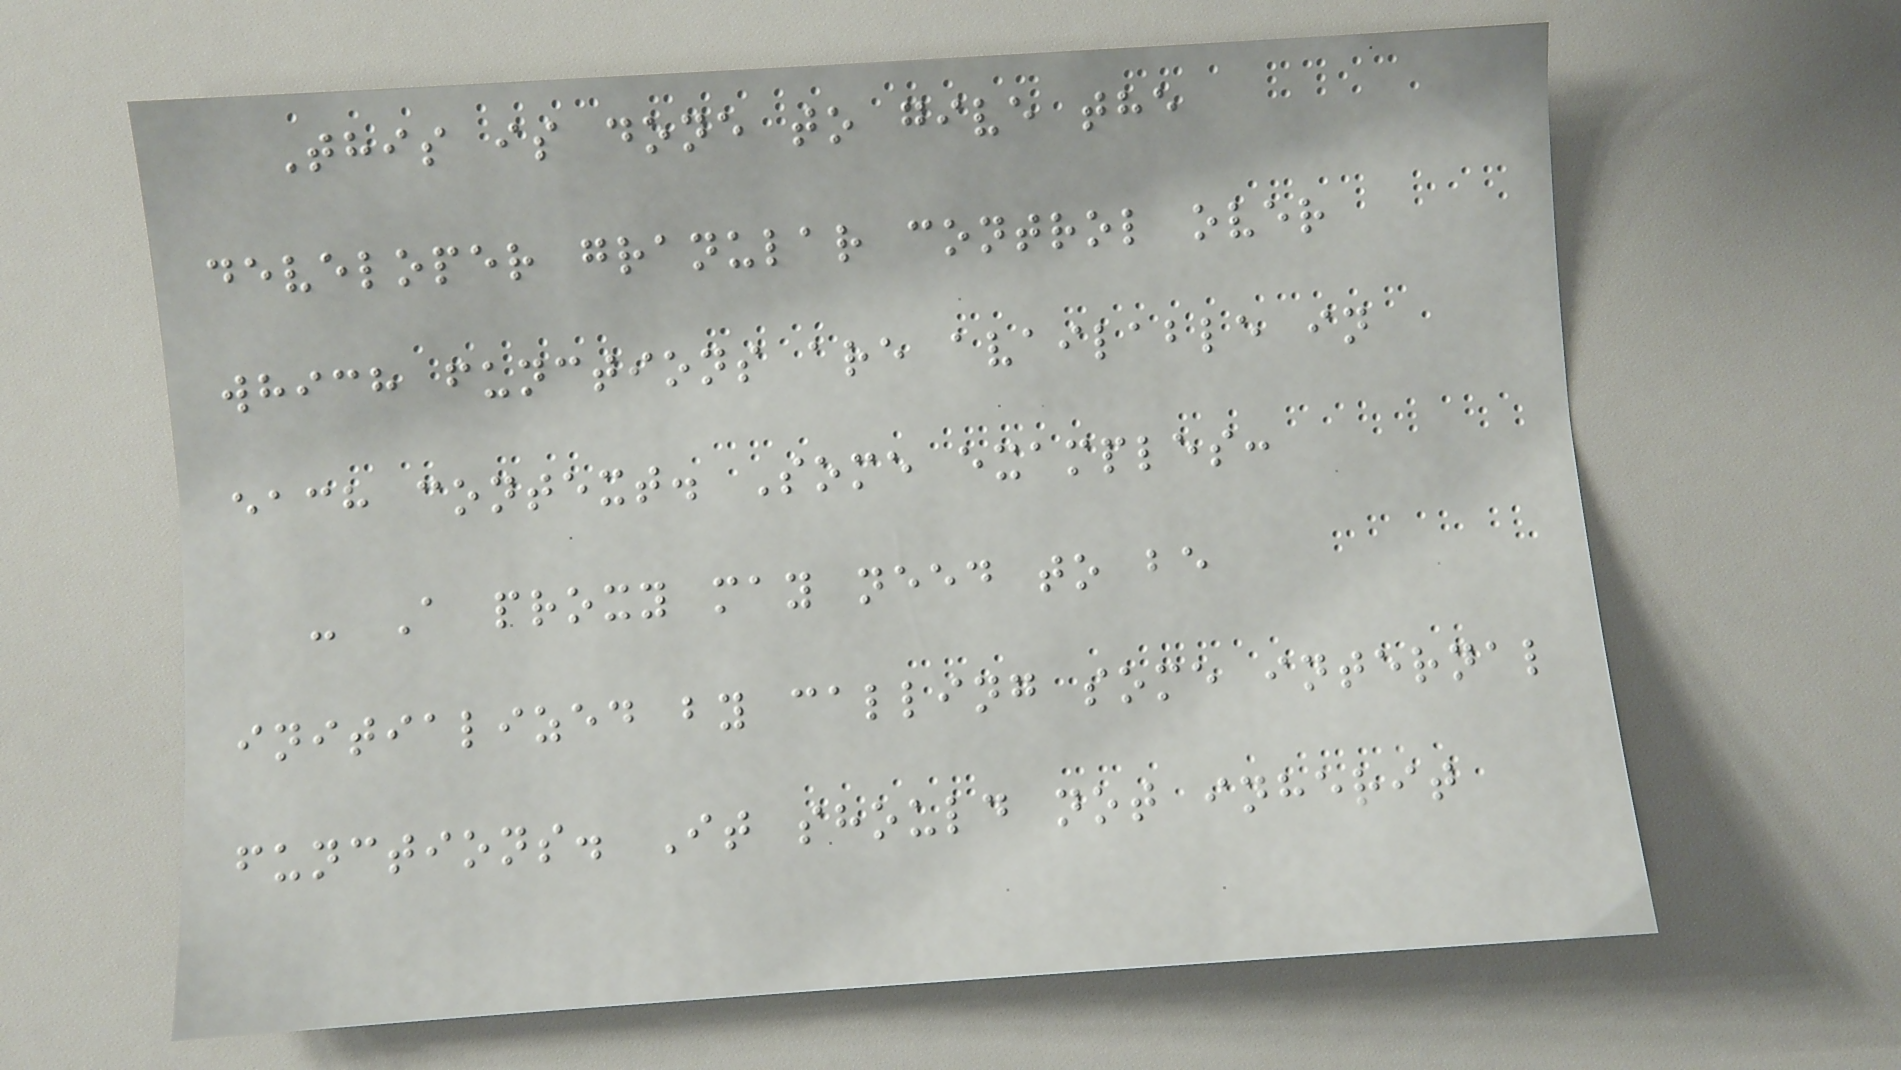This is done to give the
developer granular control over
which functions are available in
each context. Some examples:
- A proxy may need to be
initialized by calling some internal
functions. It should not inherit
